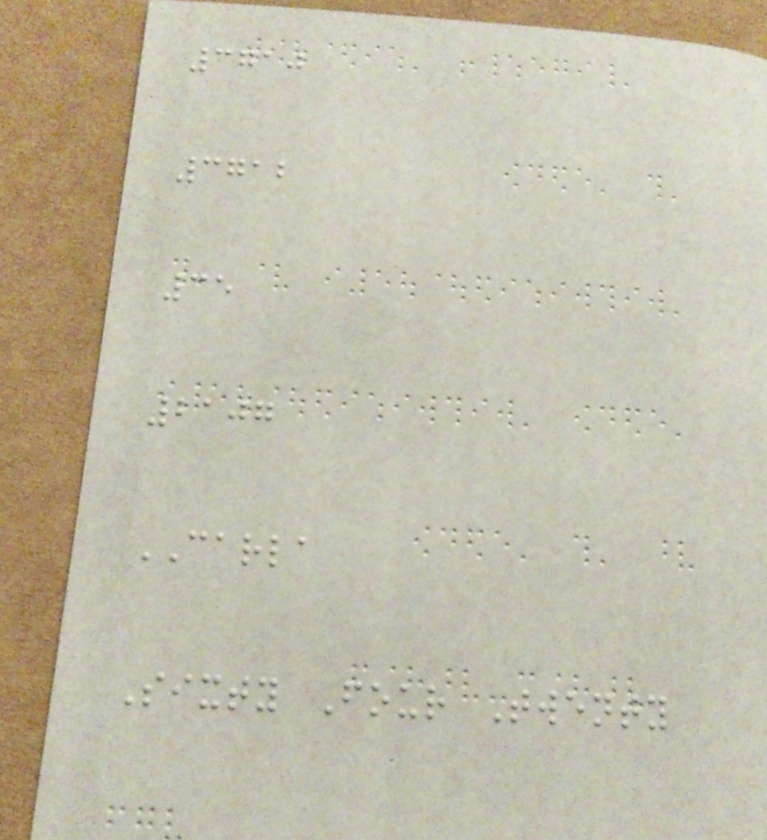3710
3712
35
2107
CARLA
Sixty Four Twenty
